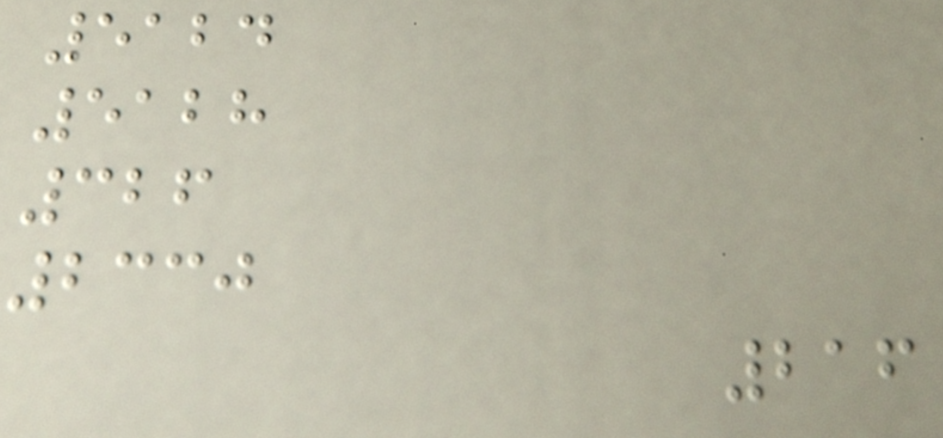5124
5128
326
2330
216
